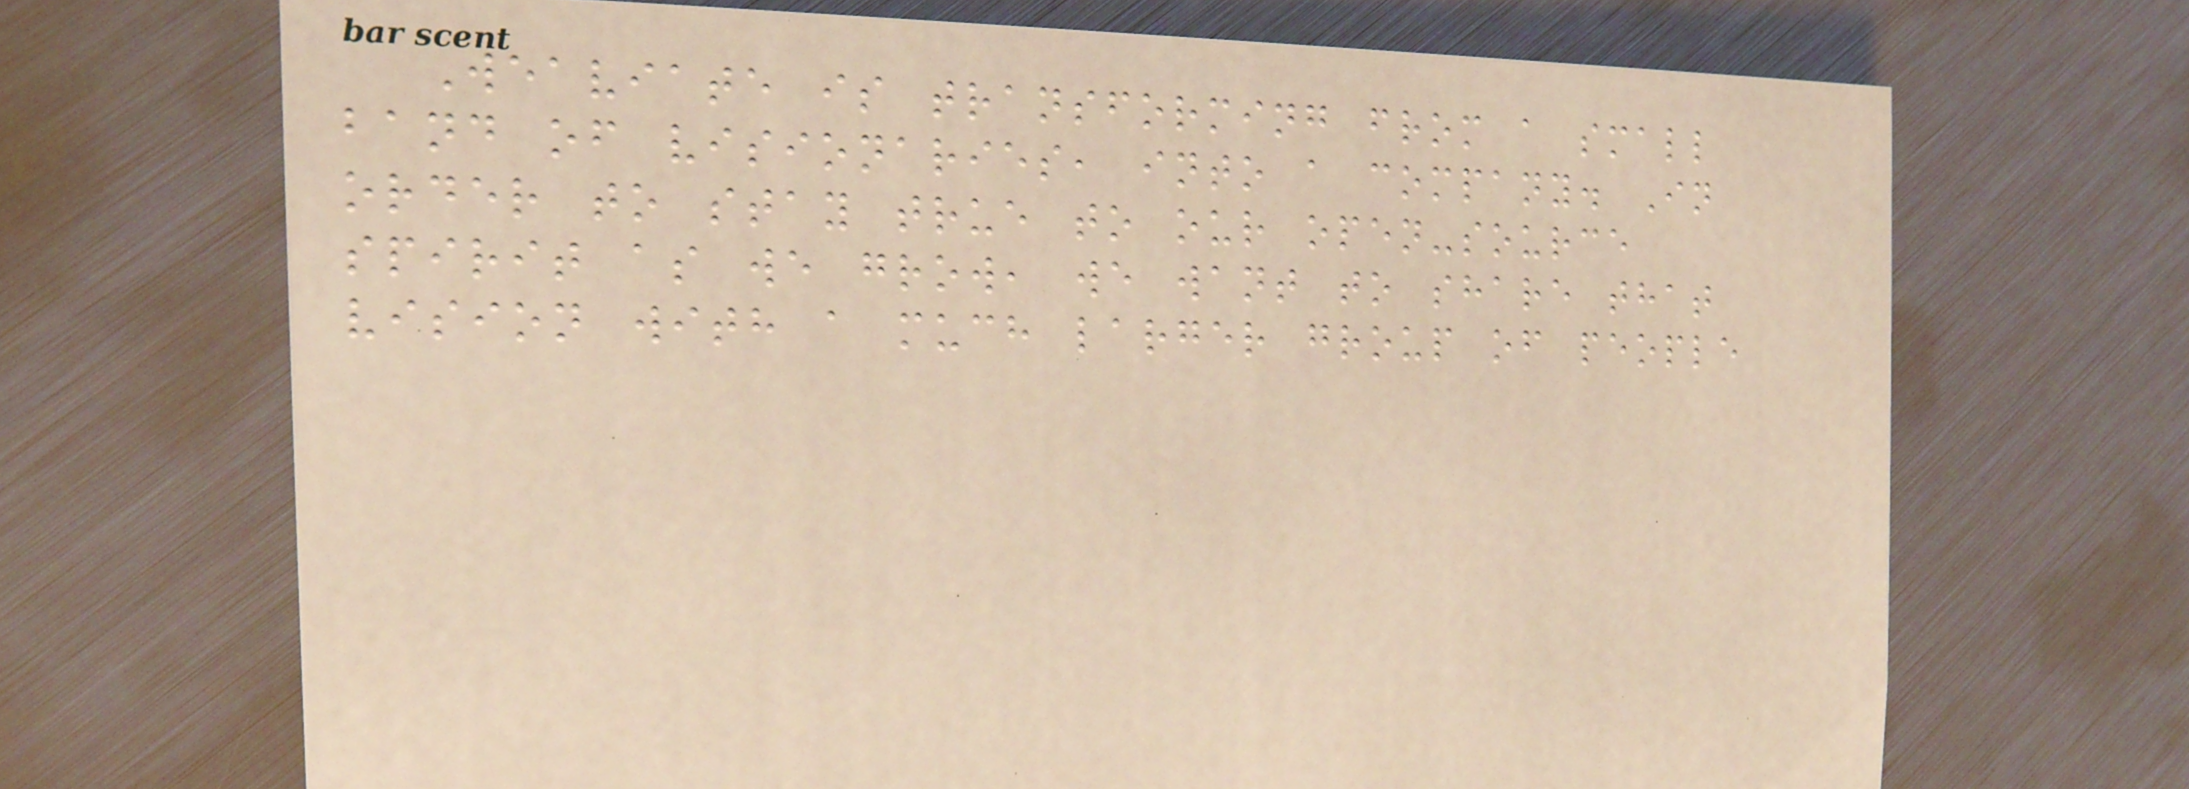Weaviate is transforming from a small
band of visionaries, into a company. In
order to stay true to our open-source
spirit as we grow, we want to share that
vision with a much larger group of people
